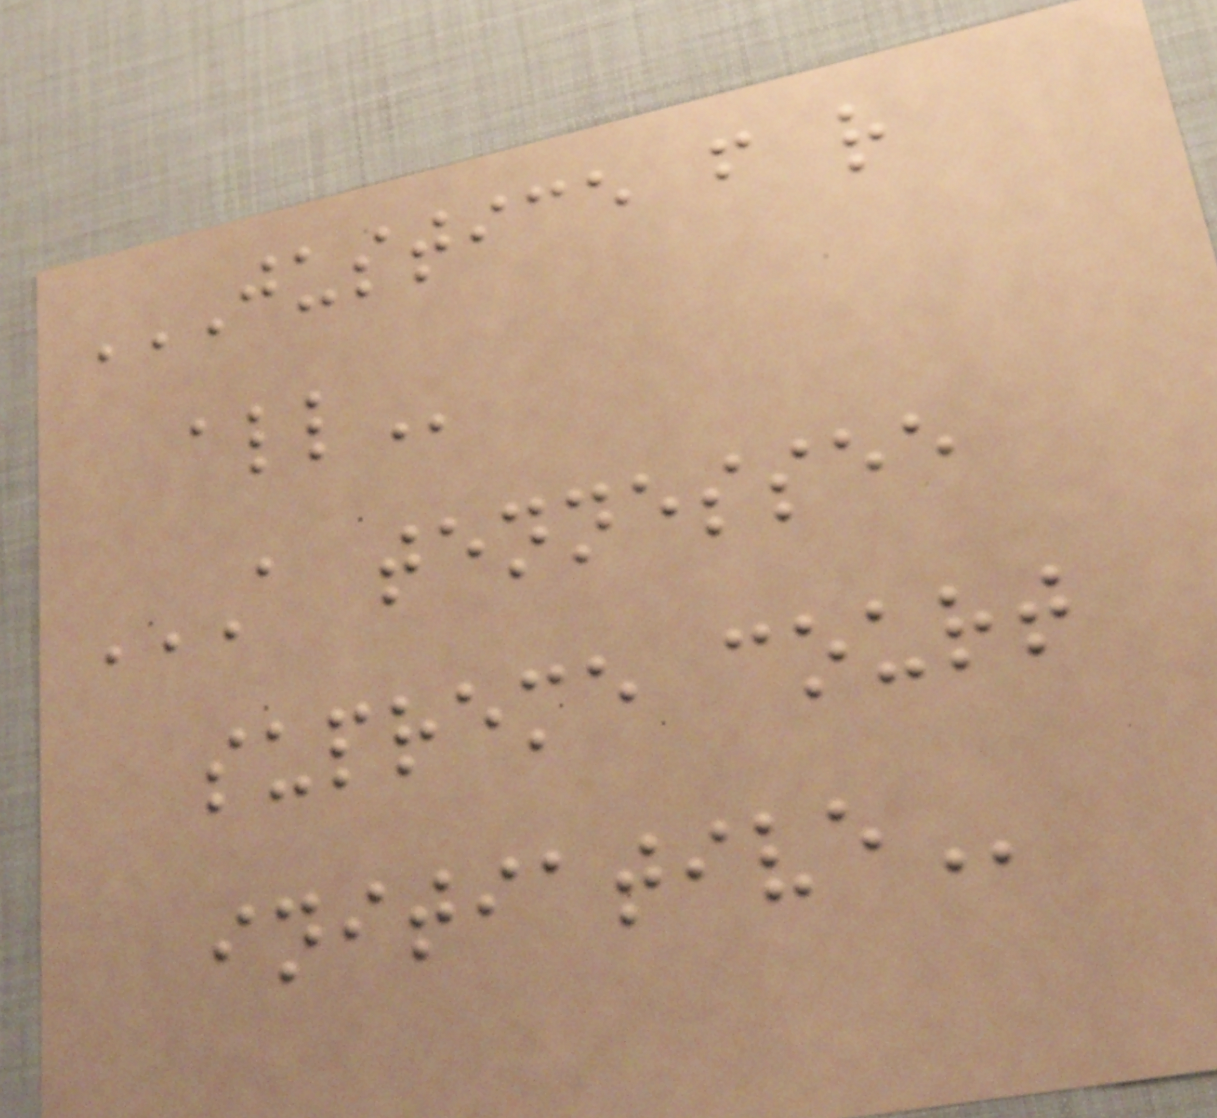JUSTICE F R
ALL
A TENNESSEE
SUPREME COURT
INITIATIVE
